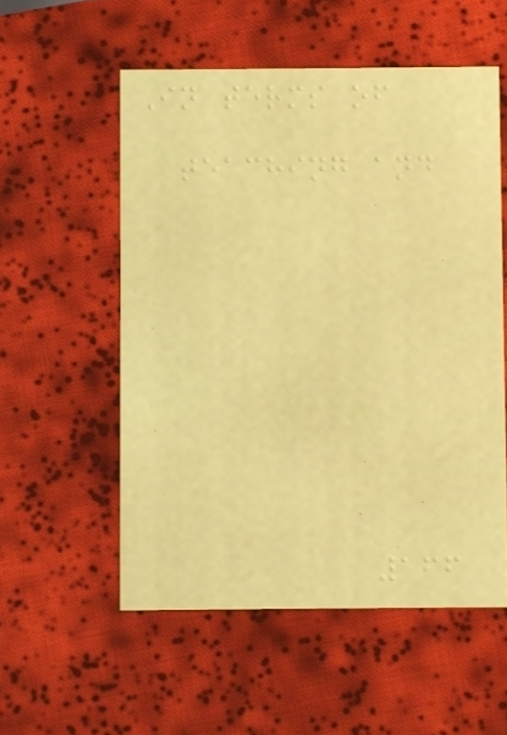In terms of
teaching and
166
